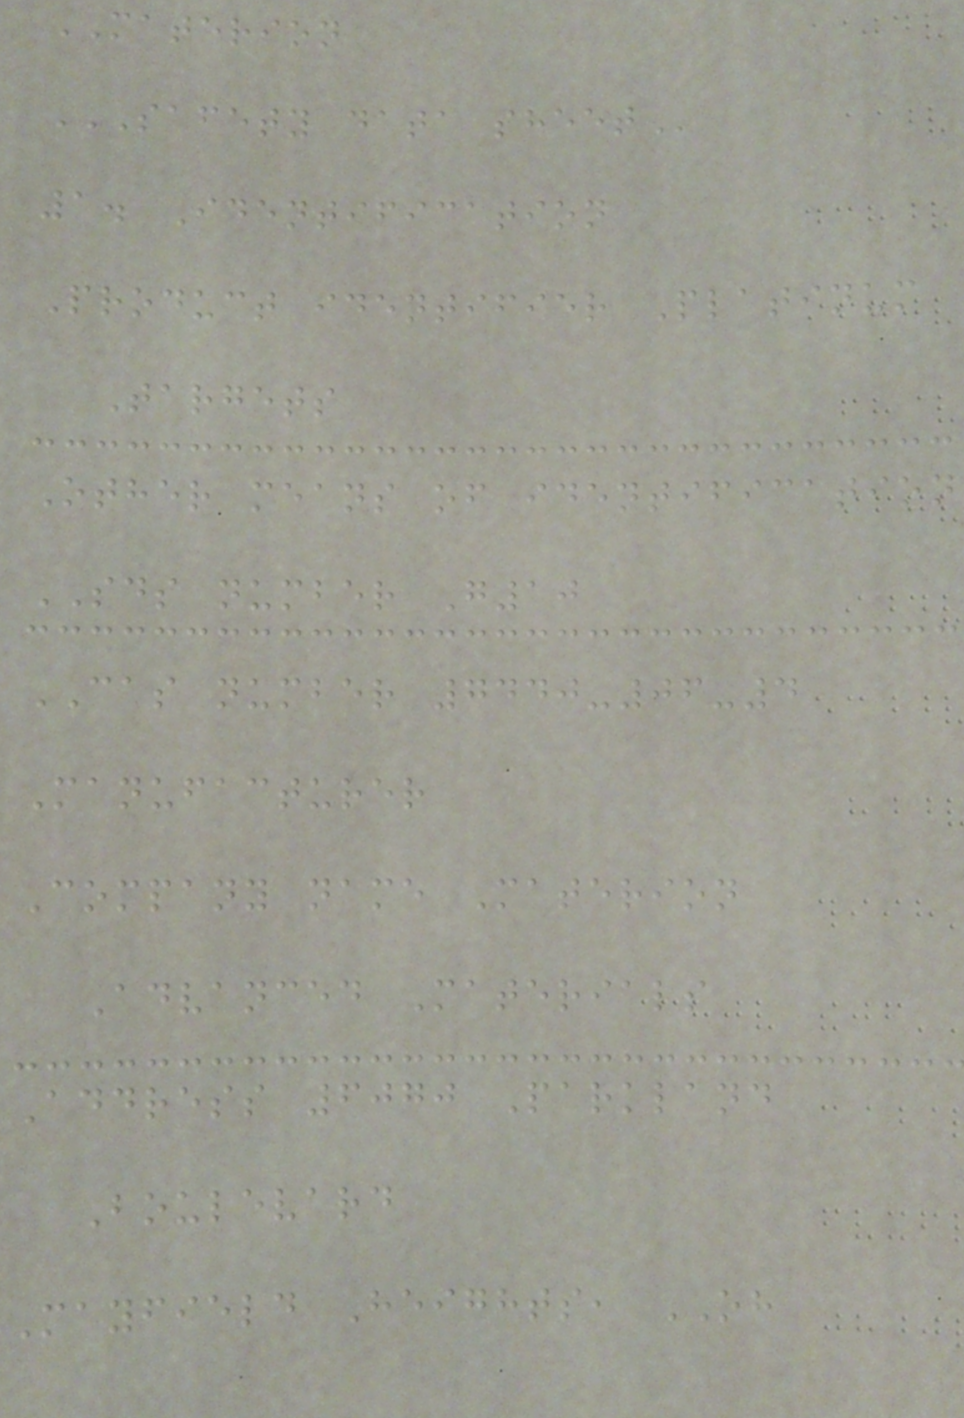MATERION
SAFETY DATA SHEET
1. Identification
Product identifier Platinum
Targets
Other means of identification
SDS number G10
CAS number 7440-06-4
Manufacturer
Company name Materion
Advanced Materials
Address 6070 Parkland
Boulevard
Mayfield Heights, OH
